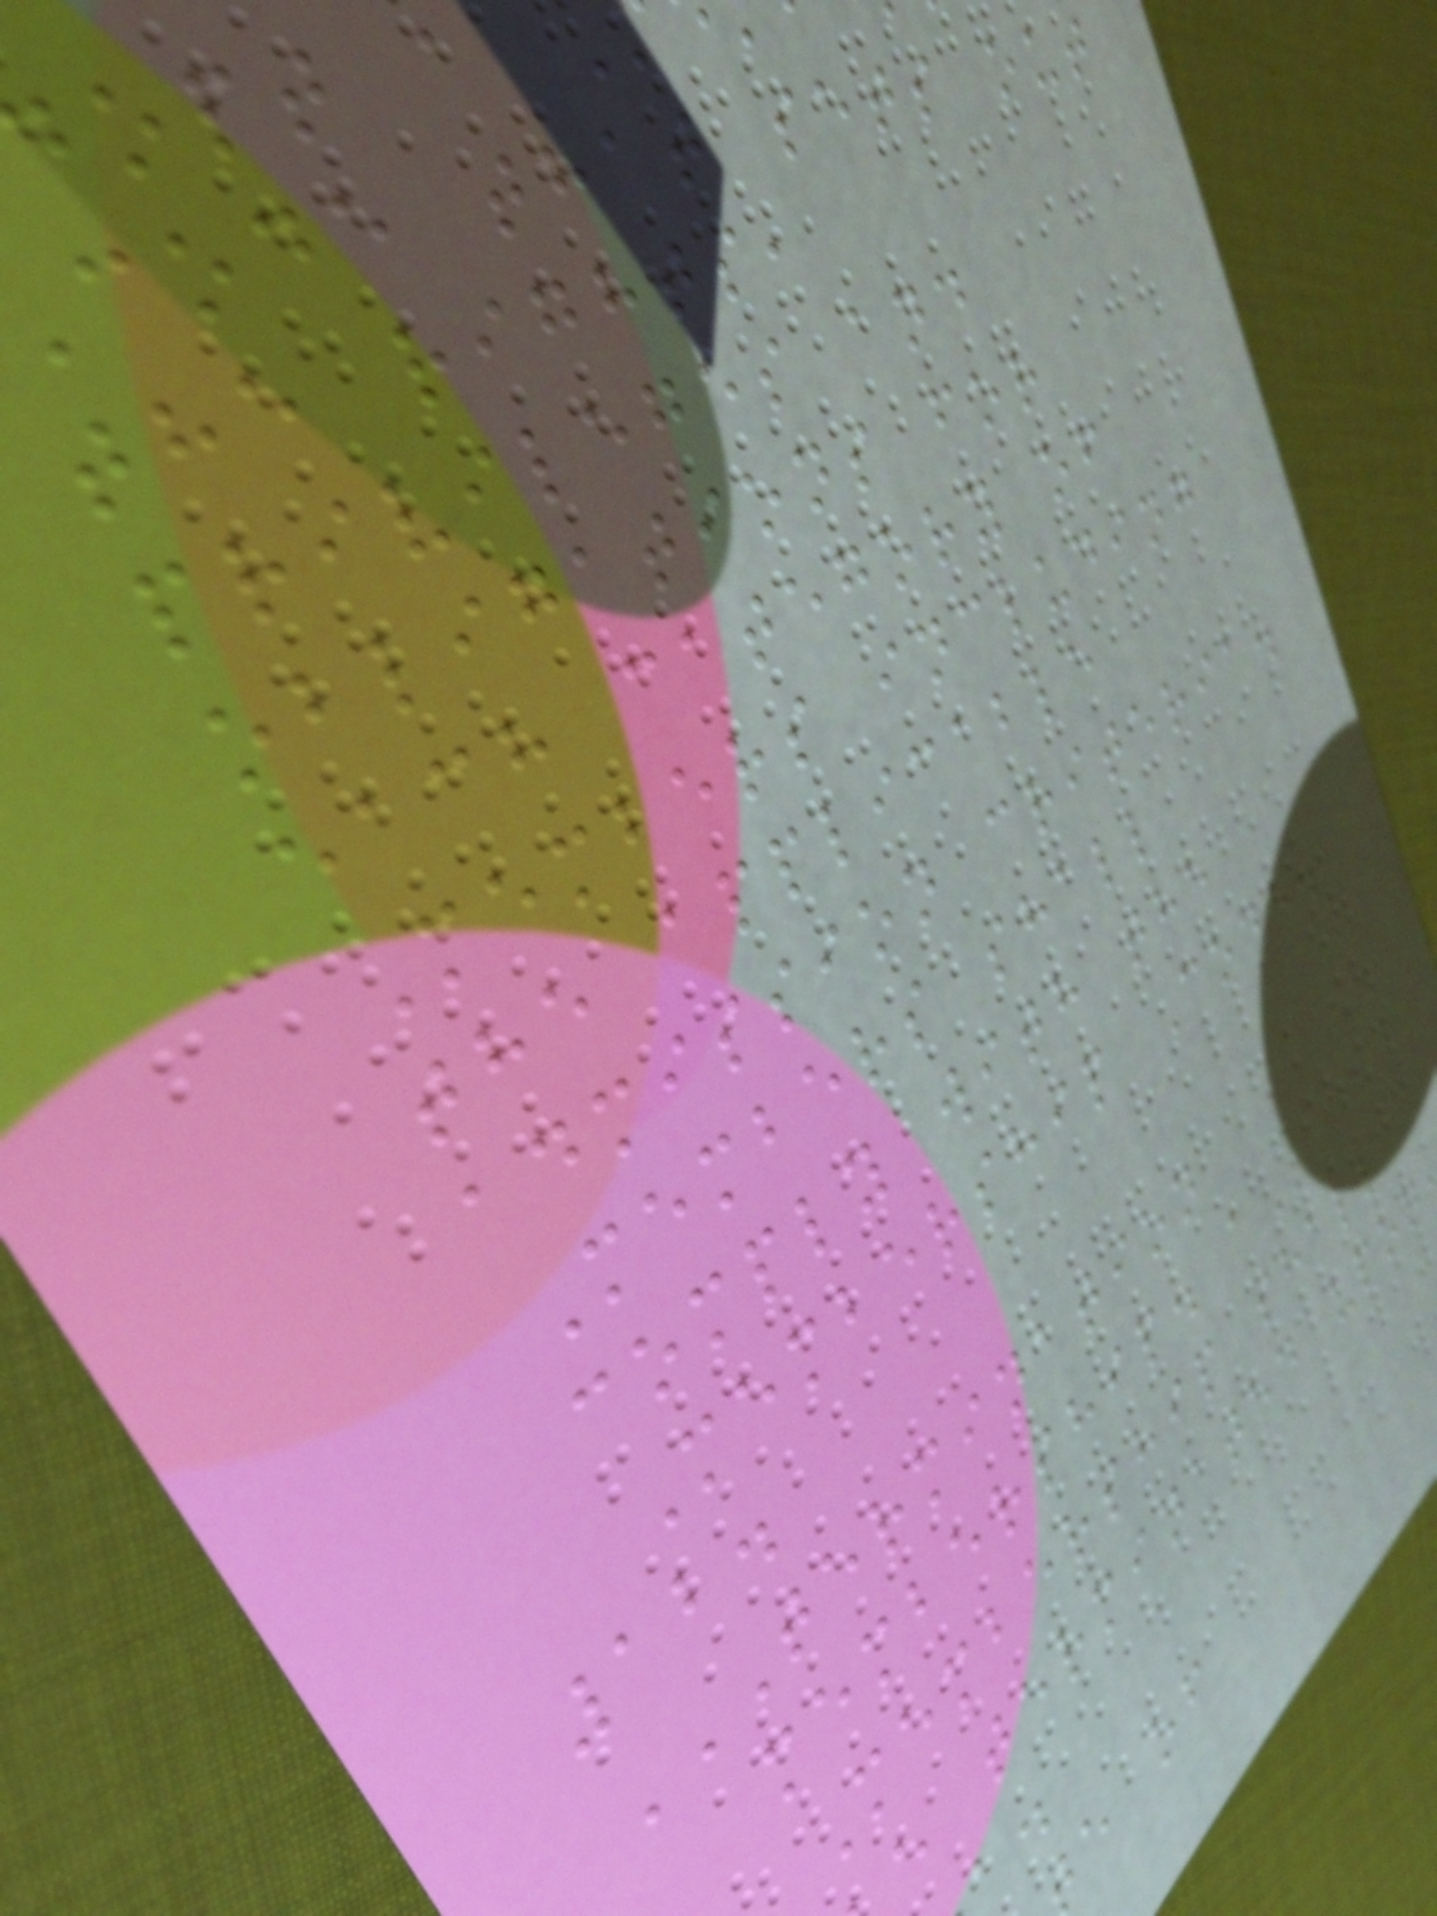opt a
code that sets out
the rights,
privileges and
obligations for
each category of
Members including
the applicable
admission criteria.
Members shall
comply with the
Membership Code.
12.
TERMINATION
membership.
Membership shall
e terminated upon
e of
